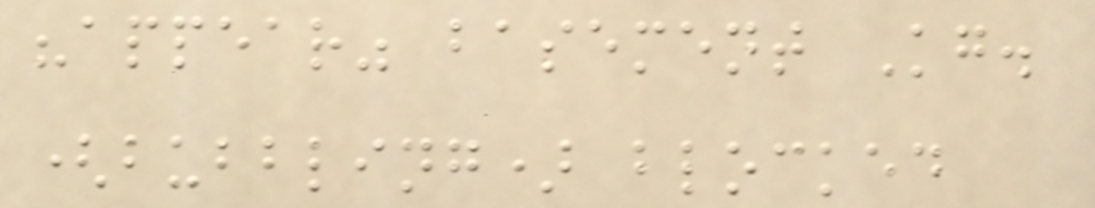"appear" basement Kg.
(bubbling) blocked
